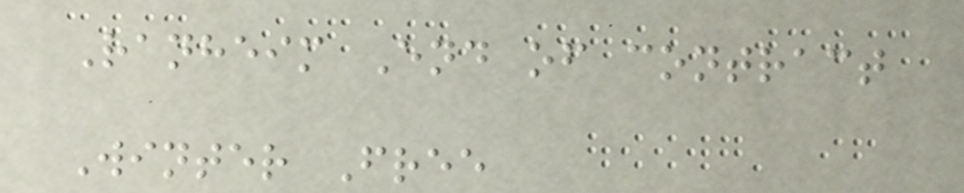Ranheim End of contract
Winter Free
